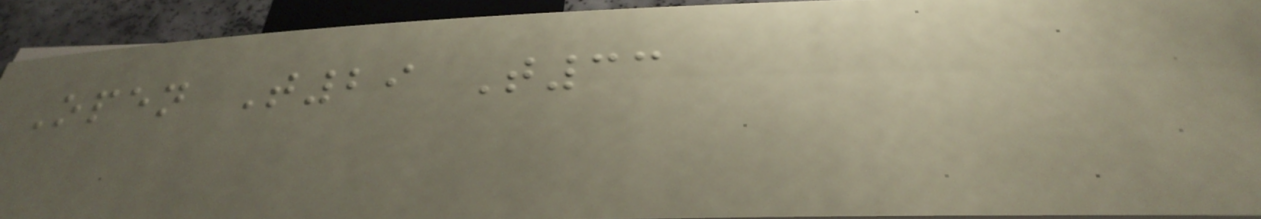Open T29 T33
